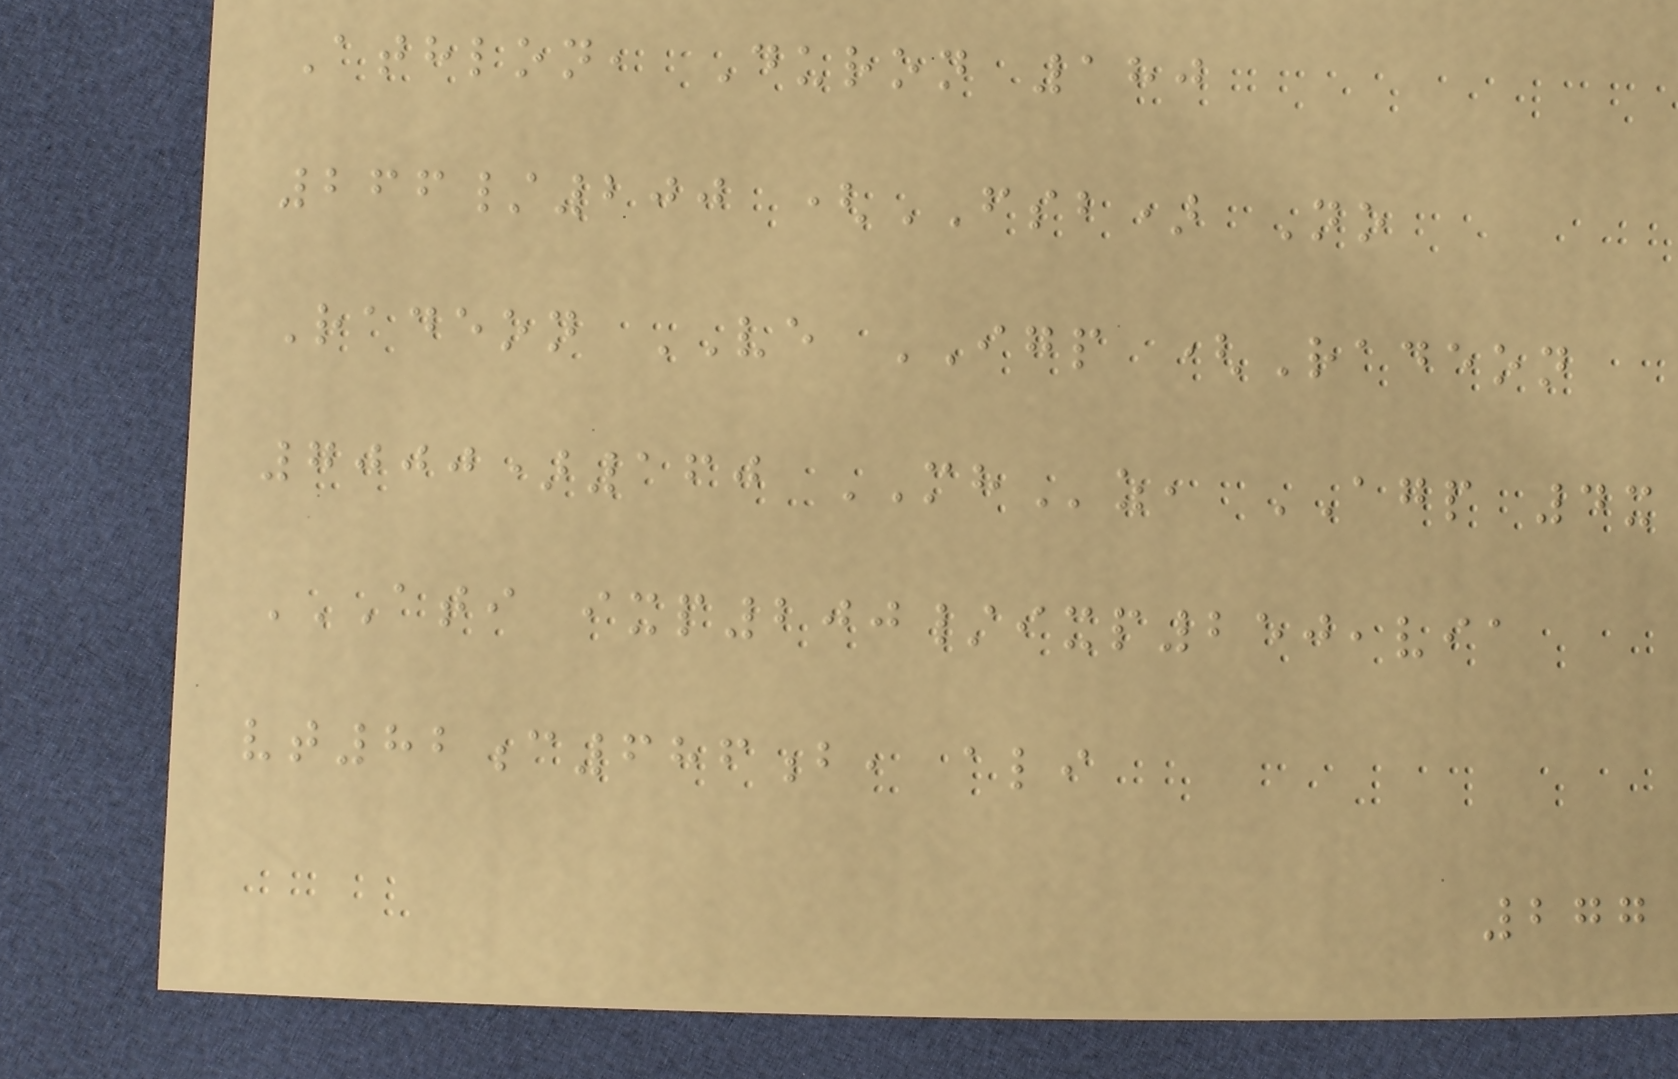Athlon, Duron 180
266/200 (FSB) No
Radeon VE IGP (Radeon
7000)160 MHz, AGP 4x
ATI IXP200/IXP250,VIA
VT82C686B, ALI
277
